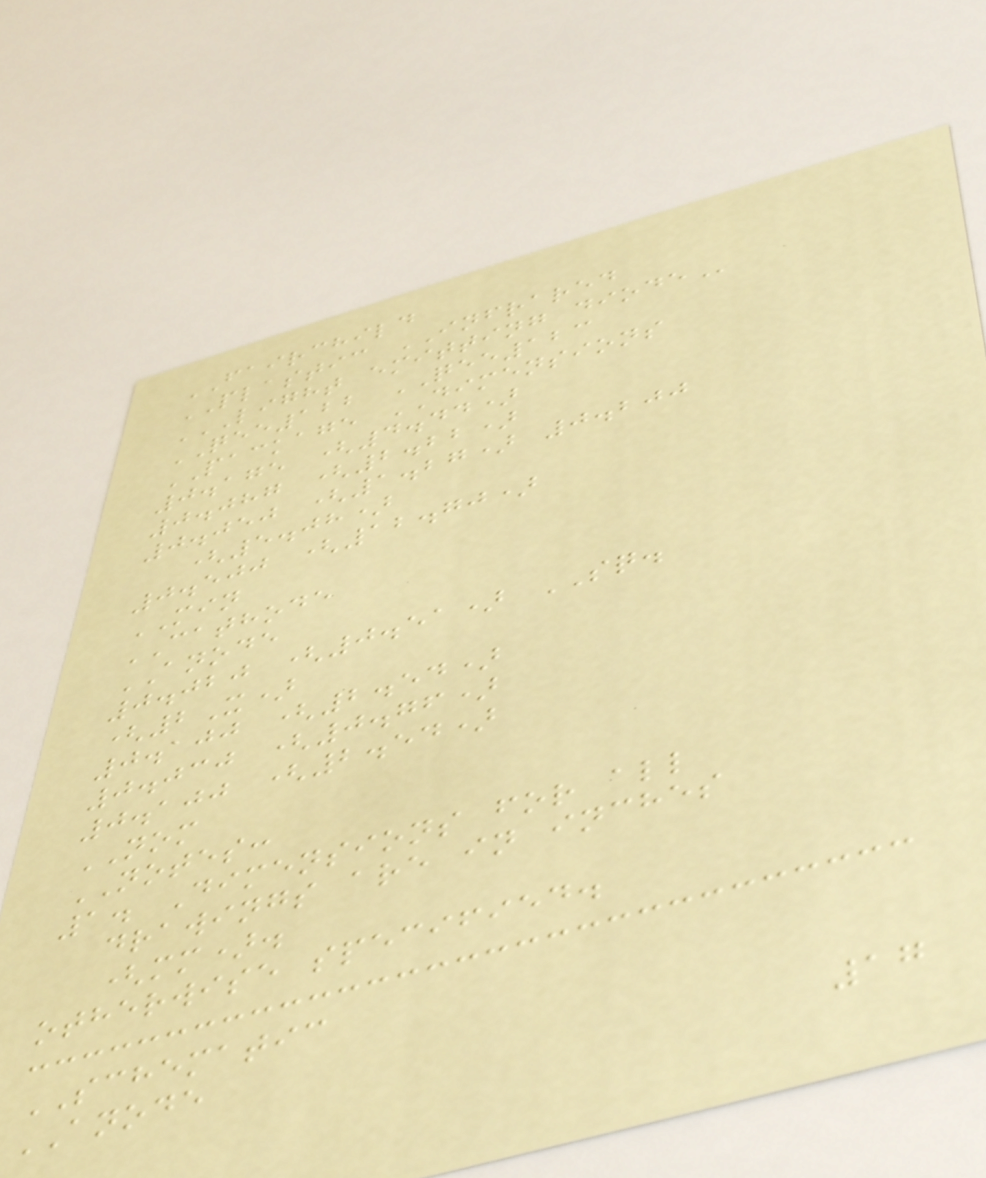FAIRCHILD
PLASTIC INFRARED
LIGHT EMITTING DIODE
QEE122 QEE123
PACKAGE DIMENSIONS
0.175 (4.44)
0.087 (2.22)
0.050 (1.27) 0.200
(5.08)
0.500 (12.70)
MIN
CATHODE
ANODE
0.020 (0.51) SQ.
(2X)
0.100 (2.54)
0.030 (0.76)
0.100 (2.54)
NOM
NOTES:
1. Dimensions for all
drawings are in inches
(mm).
otherwise specified.
SCHEMATIC
ANODE
17
